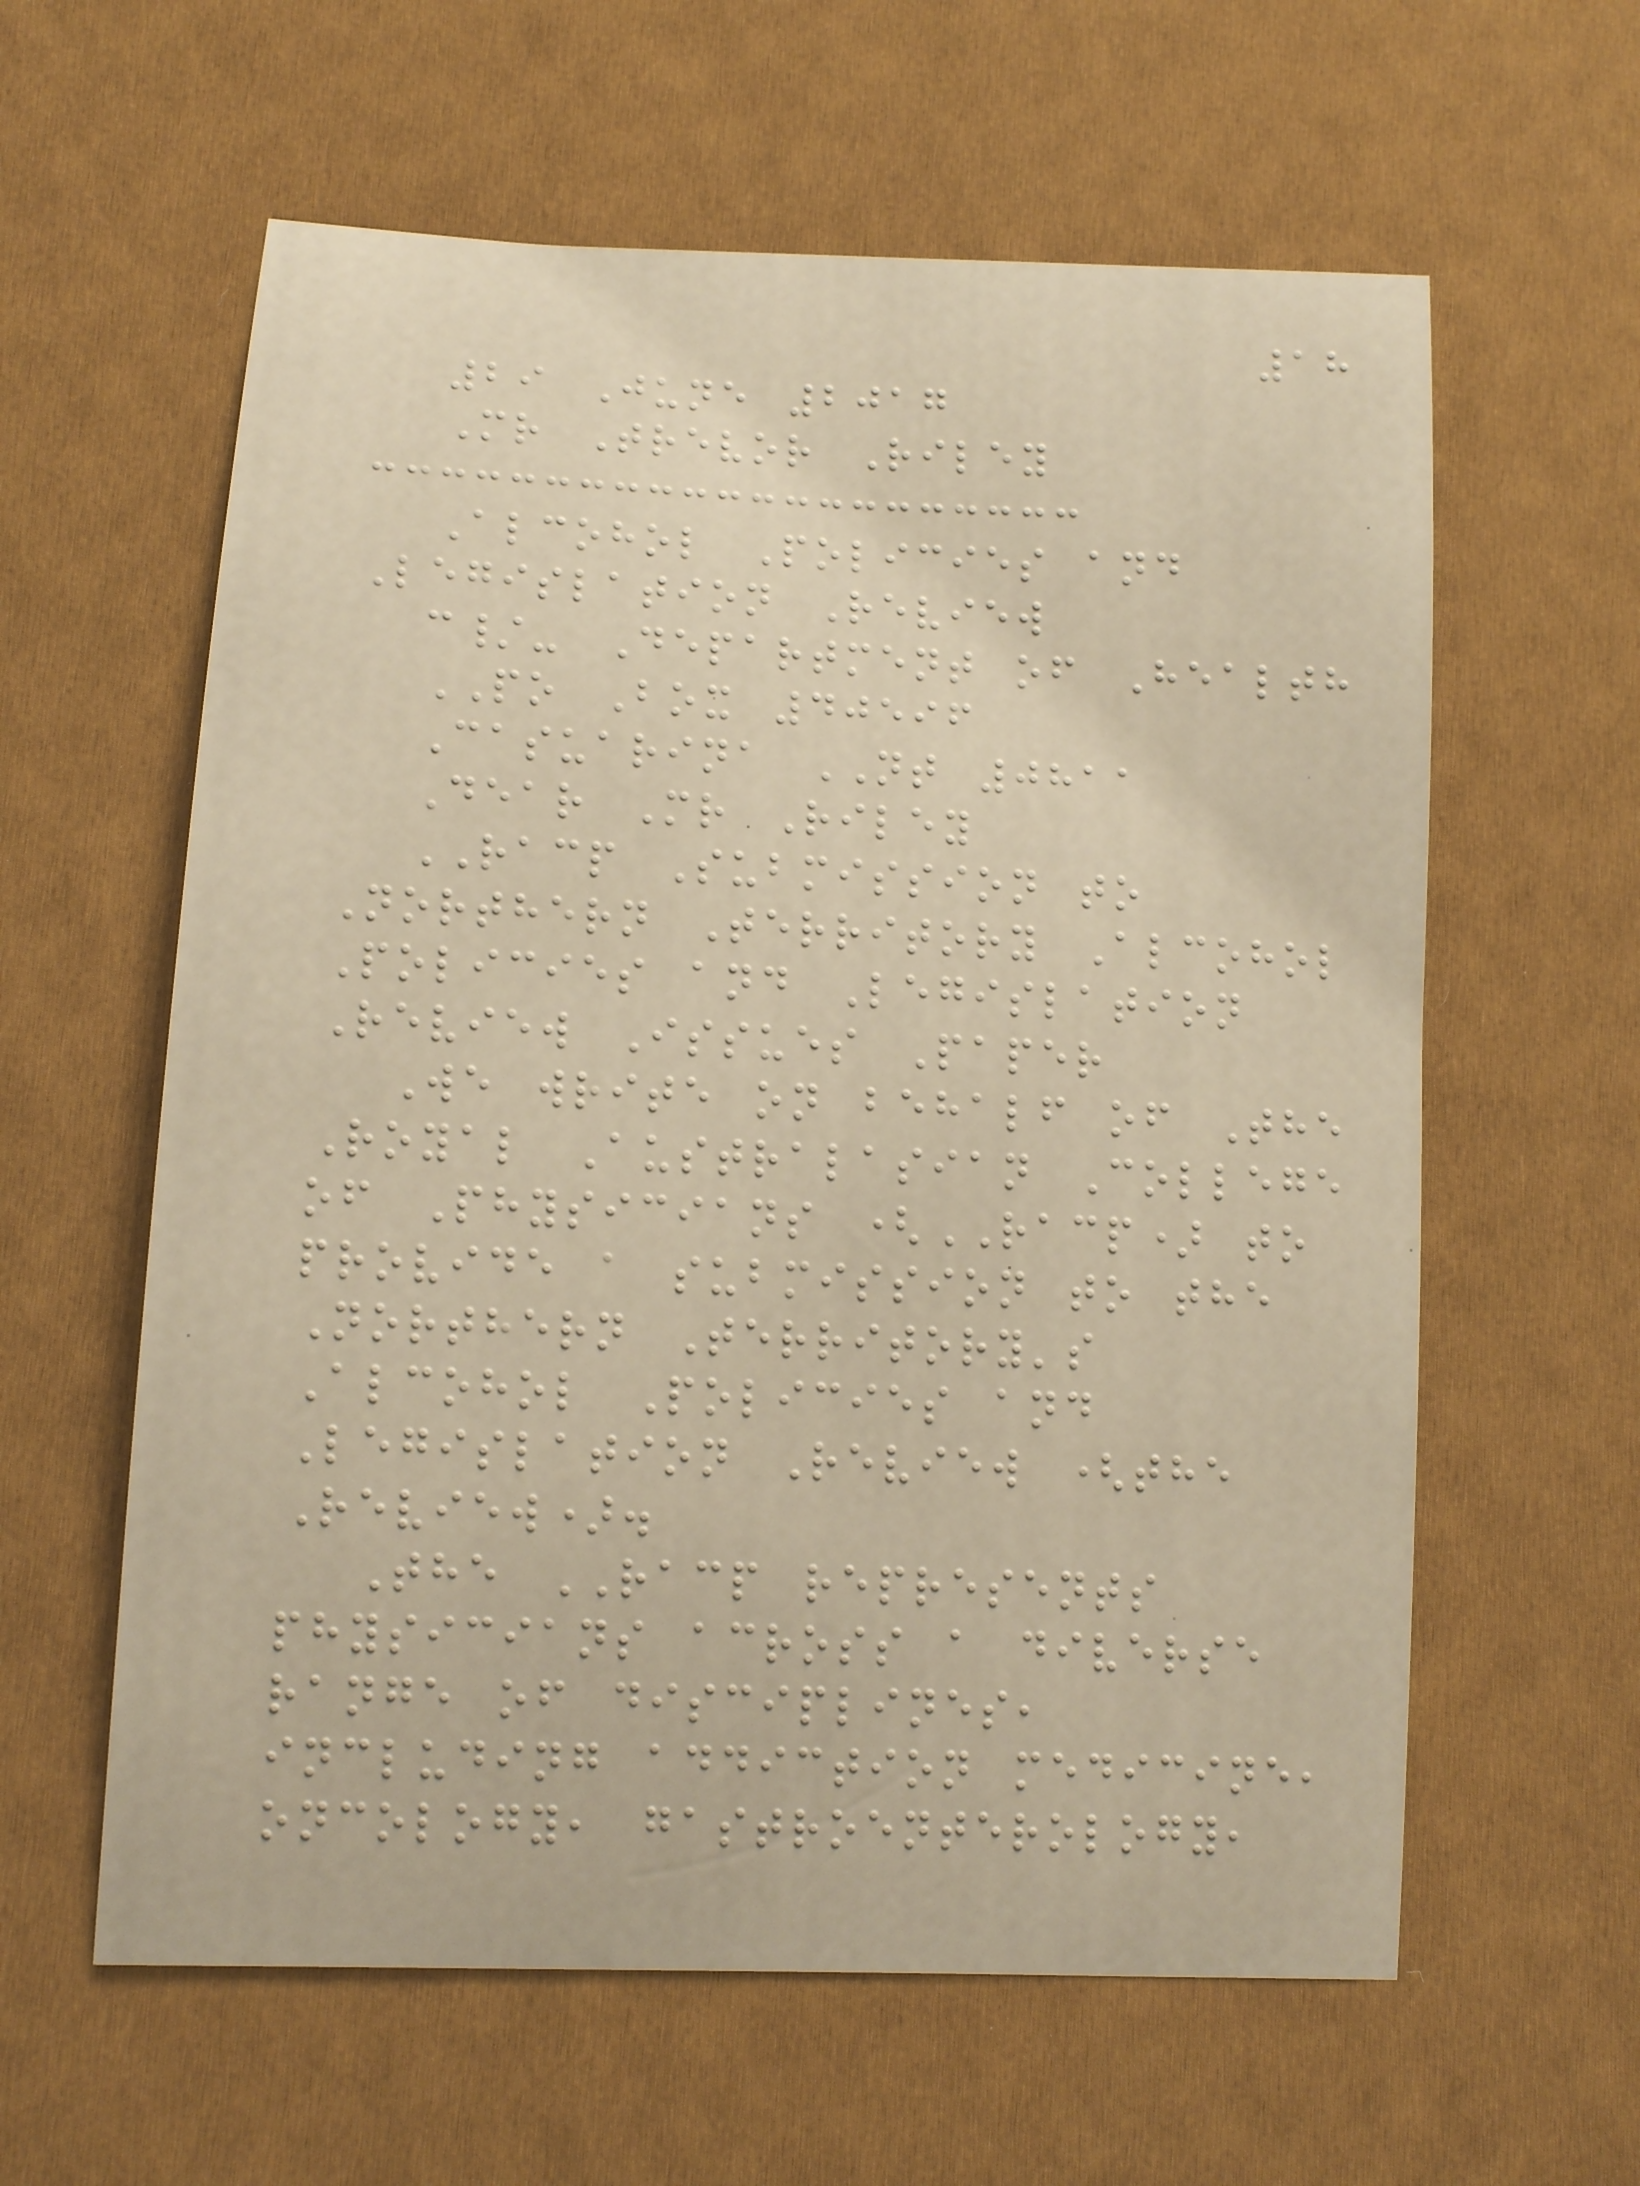18
29 June 2017
Mr Trevor Riley
Alcohol Policies and
Legislation Review
c/- Department of Health
PO Box 40596
Casuarina NT 0811
Dear Mr Riley
RACP Submission to
Northern Territory Alcohol
Policies and Legislation
Review Issues Paper
We write on behalf of The
Royal Australasian College
of Physicians (RACP) to
provide a submission to the
Northern Territory's
Alcohol Policies and
Legislation Review (the
Review).
The RACP represents
physicians across a diverse
range of disciplines,
including addiction medicine,
oncology, gastroenterology,
